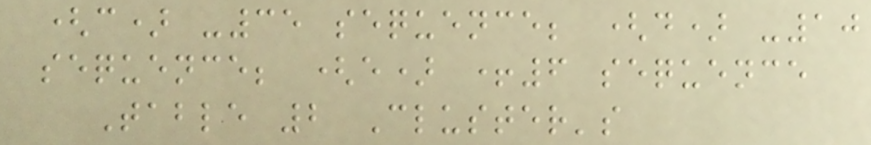(c) -35 sequence; (d) -10
sequence; (e) +6 sequence
Table 2 Cluster's
